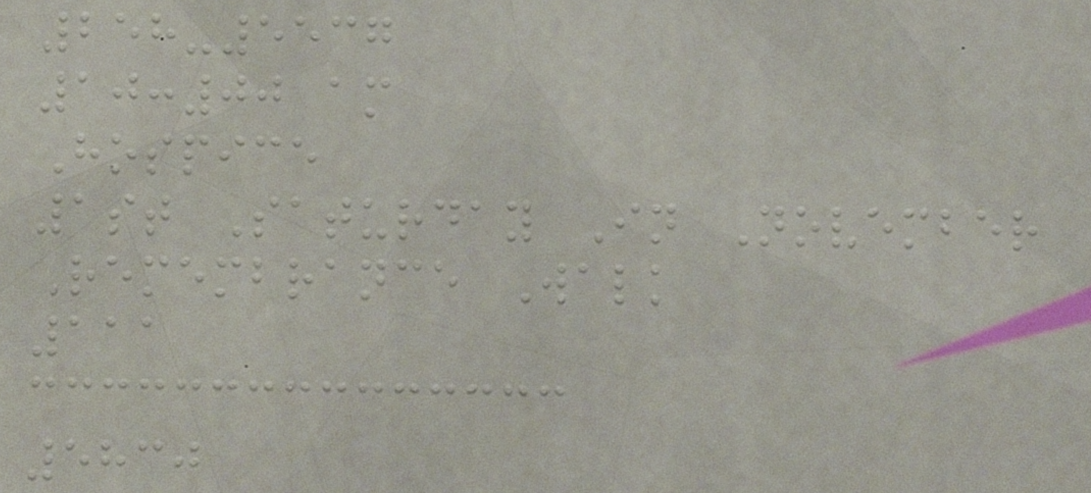258-5537
10:00 am
Hospice
1st Saturday In November
Remembrance Walk
111
5830
